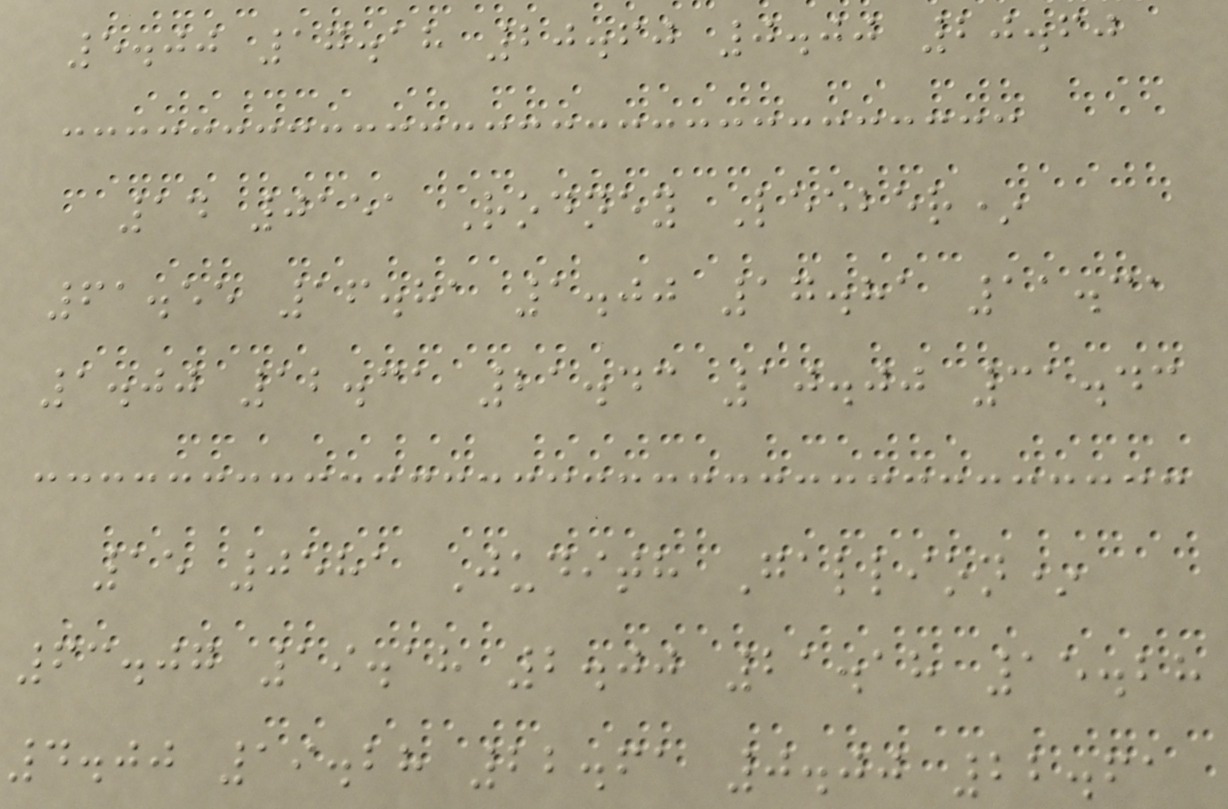5.00 17.18 20.60 0.00 20.60
14 0151 Rodney Leeber*
61.55 16.81 1.00 17.81 11.31
1.00 12.31 21.43 10.00 31.43
15 0581 Judith Gallion*
63.07 19.18 2.00 21.18 15.28
4.00 19.28 22.61 0.00 22.61
